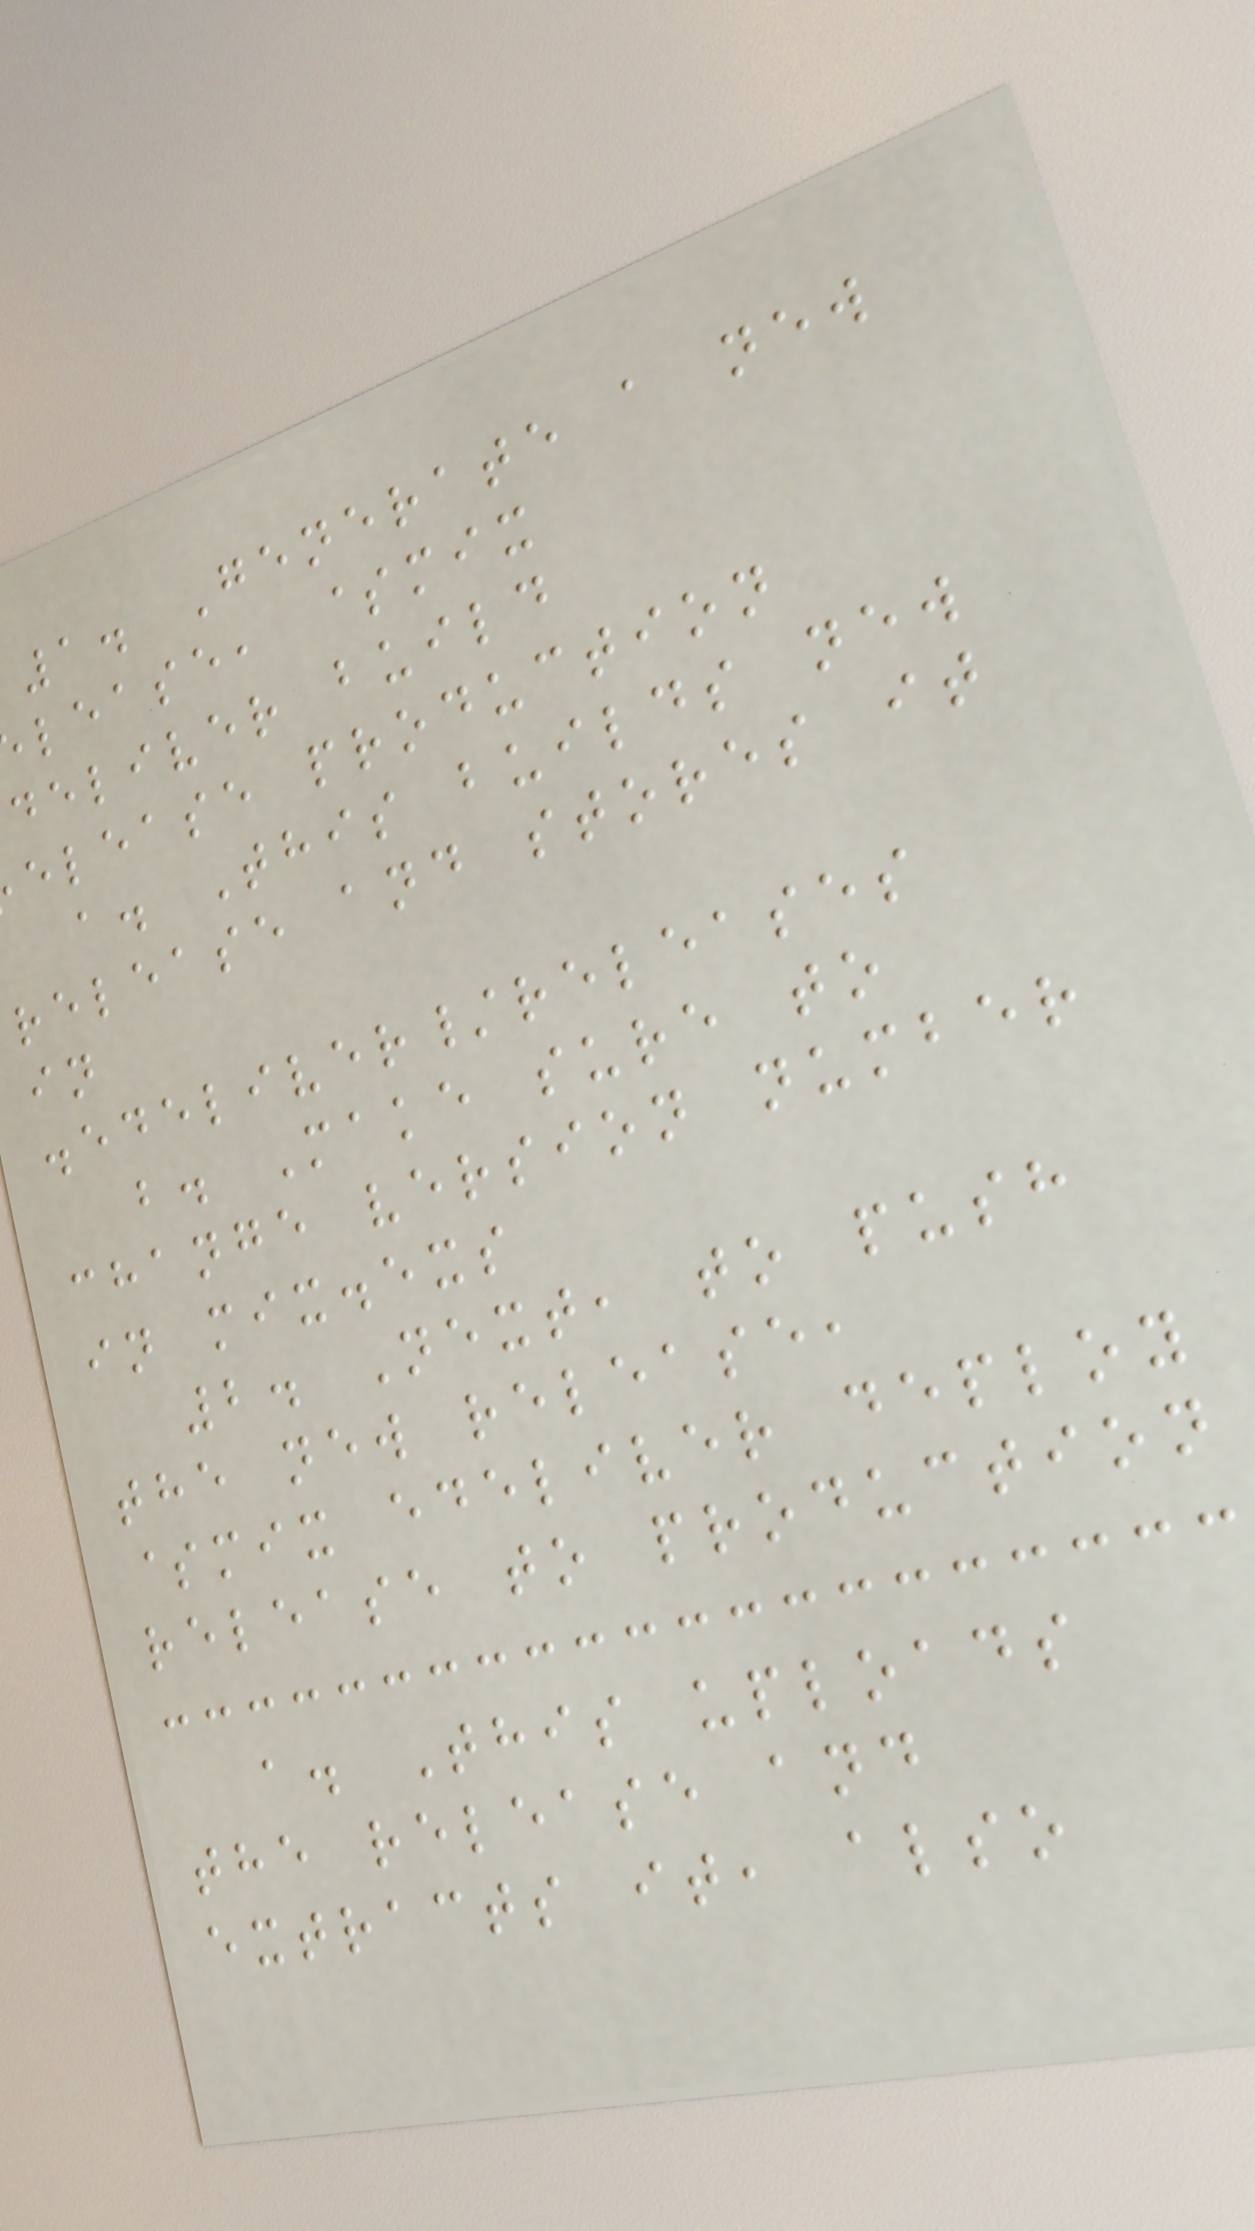1. Generate a new
lease, $mix
deliver build
elease production
a. This builds new
release and stores it
in
.edeliver/releases
b. Make sure to
change version number
in mix.exs
2. Next, to push
the new release,
$mix edeliver deploy
release to production
a. This uploads
the release and
extracts it, also
